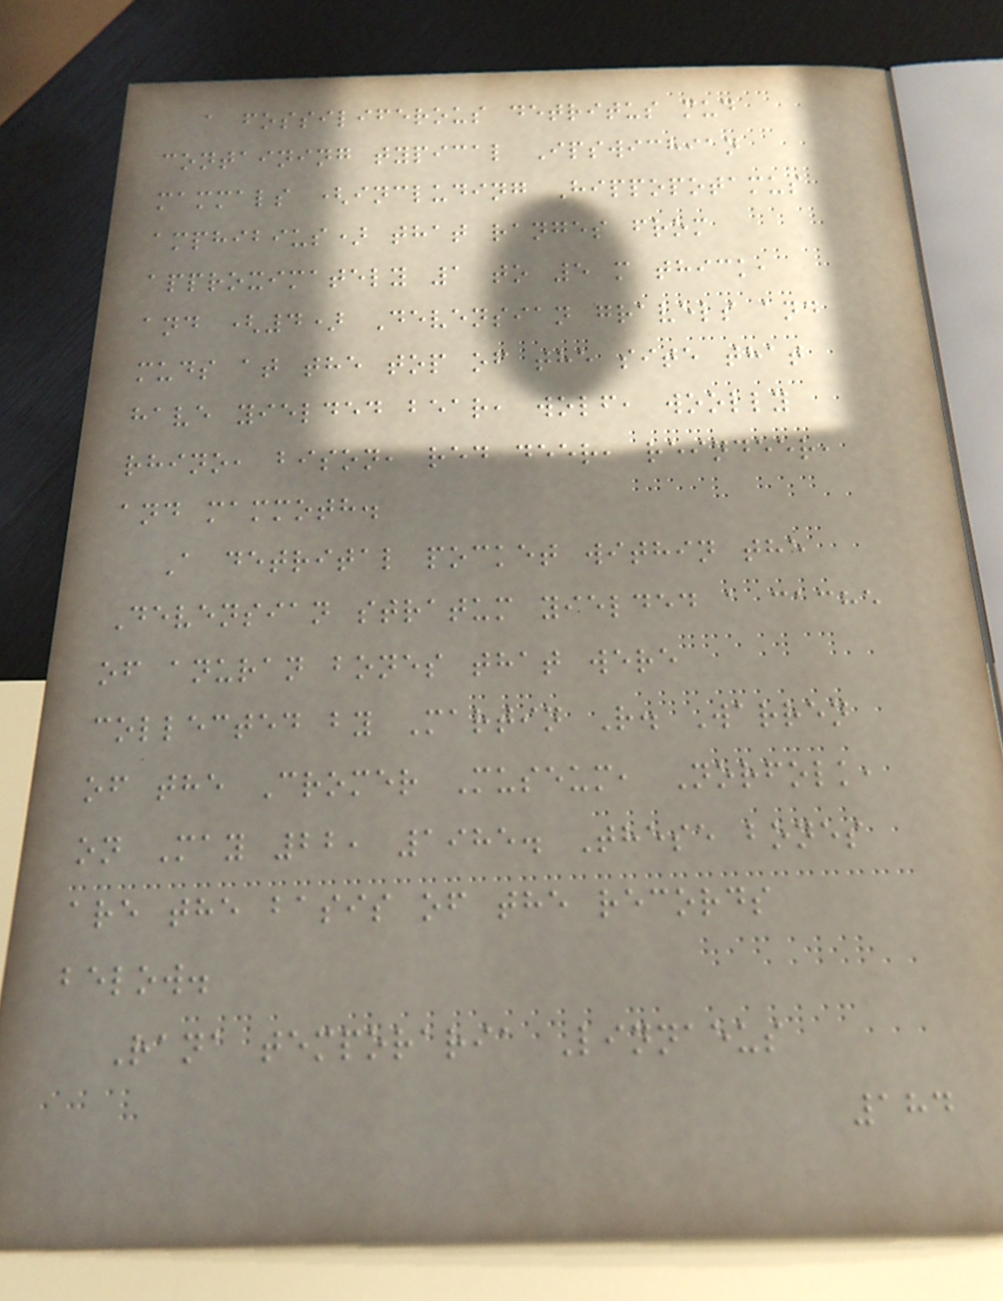a fossiliferous detritus mud
containing typical Ipswichian
mammals (including Hippopotamus
amphibius) that ranges from
approximately 1 to 5 m thick,
and (4) Devensian gravels and
muds at the top of the site that
have yielded bear, wolf, woolly
rhino, bison, red deer, reindeer,
and mammoth.
A detrital pocket within the
Devensian stratum yielded a cache
of anuran bones that were
collected by Martin R. Warren
of the Cromer Museum, Norfolk,
on May 22, 1985. These bones
are the basis of the records
below.
Rana temporaria Linnaeus
184
